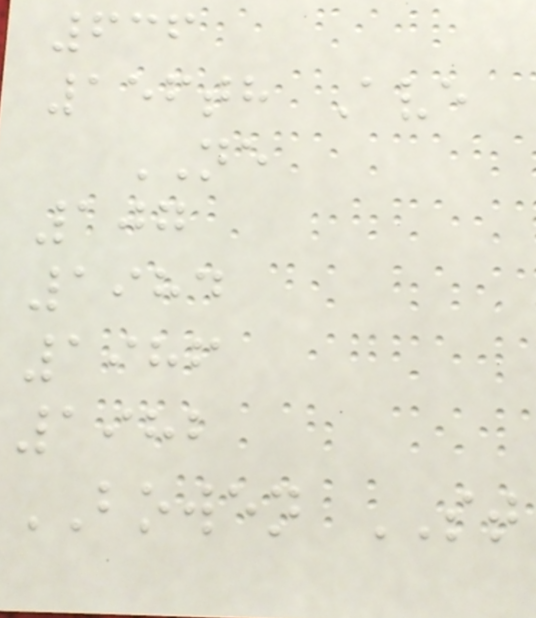636
156th Ave
NE
107
1984
1986
1982
BOWEN ST
